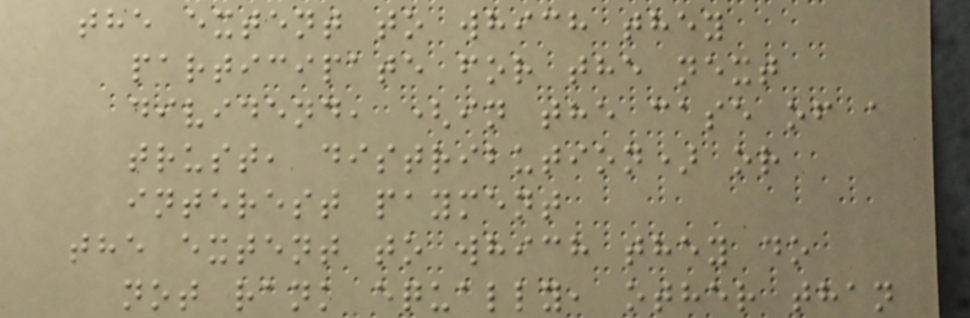the extent to which they
participate for the next
dividend, (in the case of a
trust, distribution) or
interest payment
the extent to which they do
not rank equally, other than
